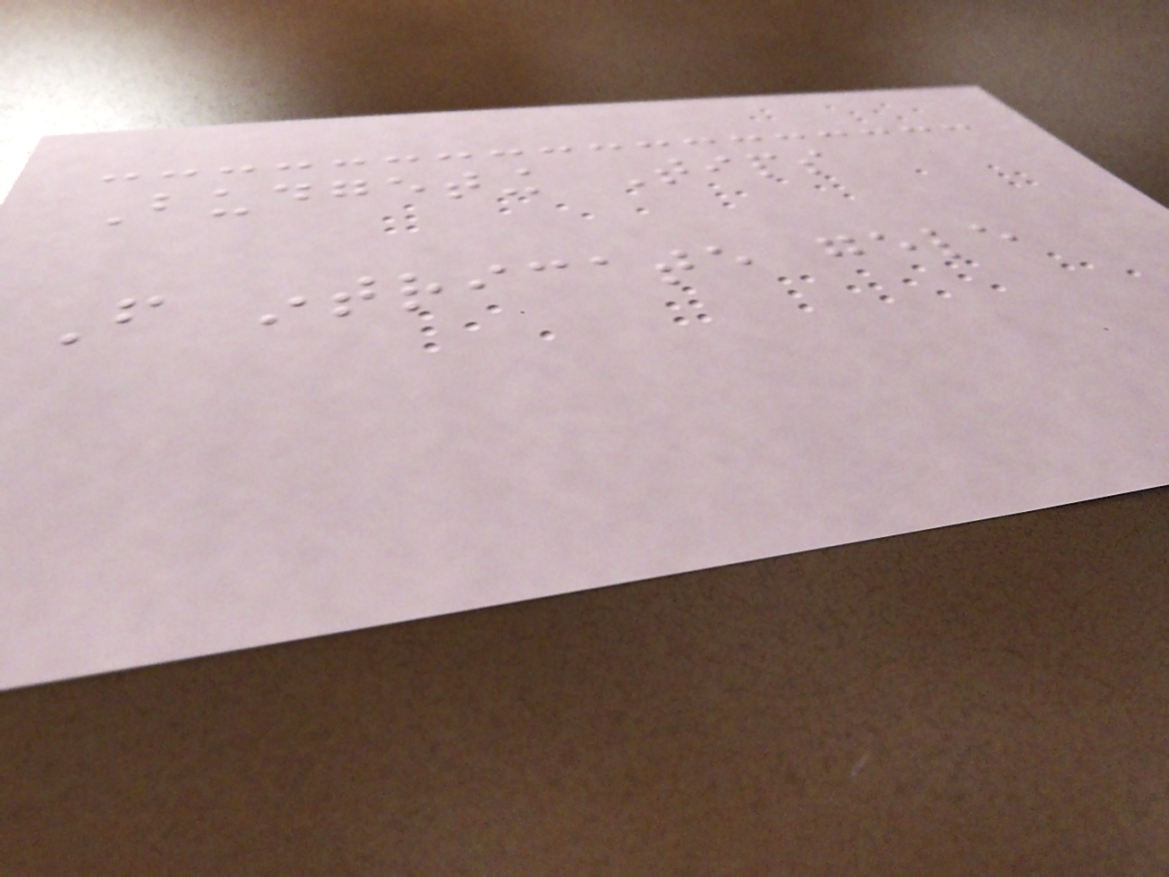Budgeting Tips
From intricate gele
